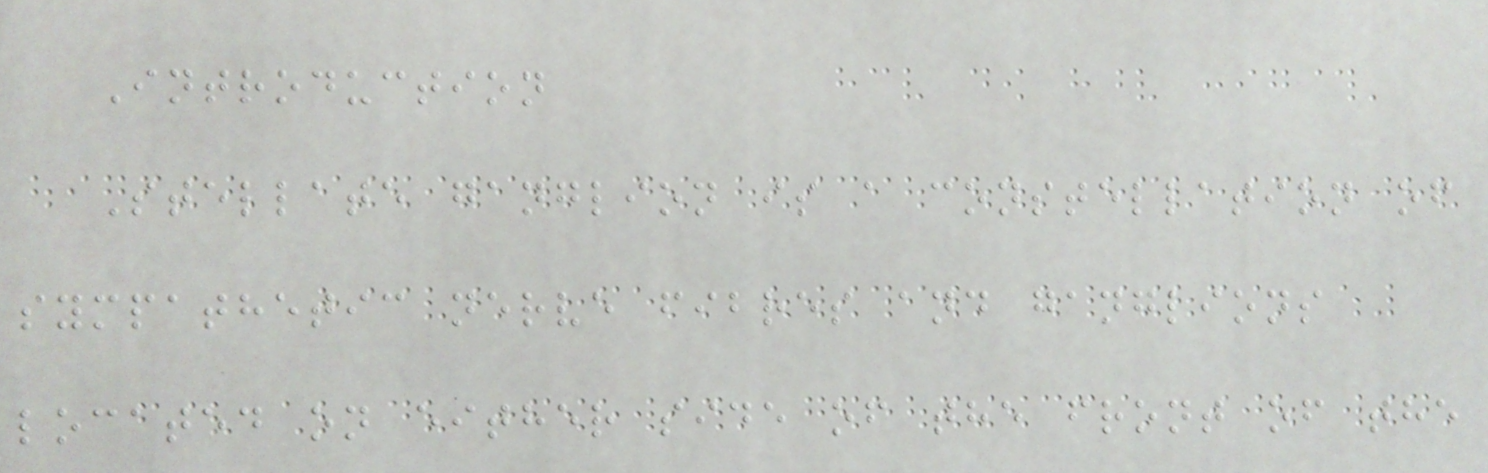Introduction
Stellate ganglion is a constellation of
sympathetic nerve fibres and ganglions
located on either side of the front of the
